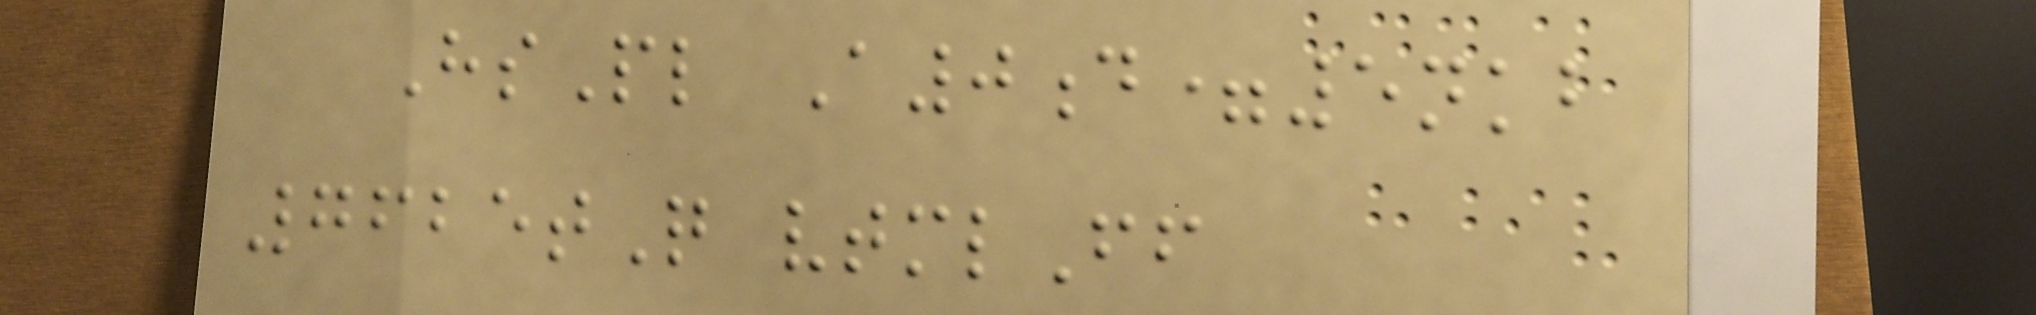HsPl A0d=5nkb
7625tQ vtmlFf
